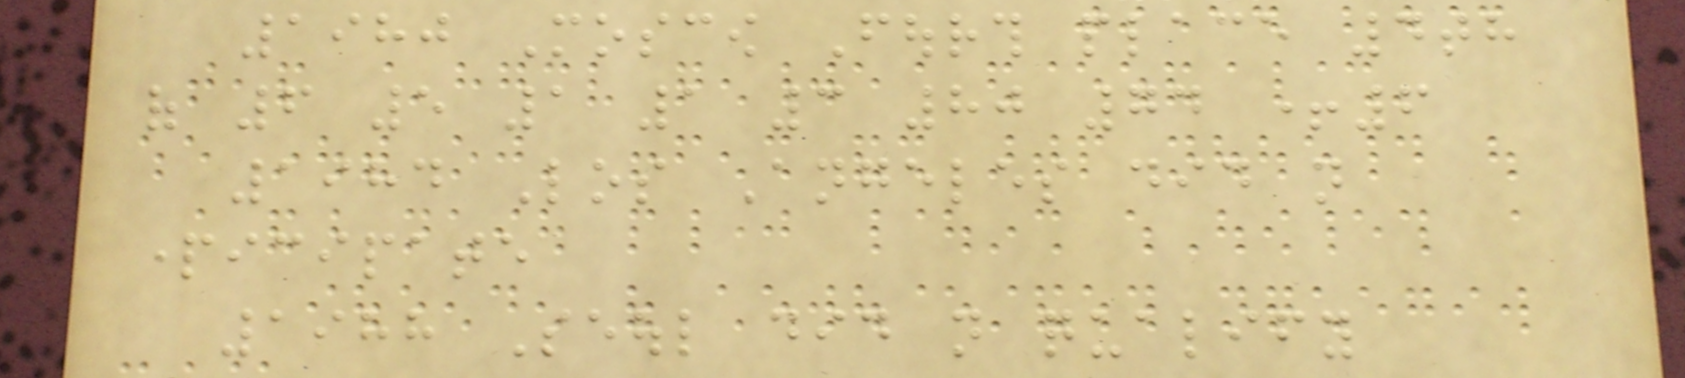1980 Moscow Fourth place 4th
of 6 5 1 1 3 80 74 +6
1984 Los Angeles did not
participate
1988 Seoul did not qualify
